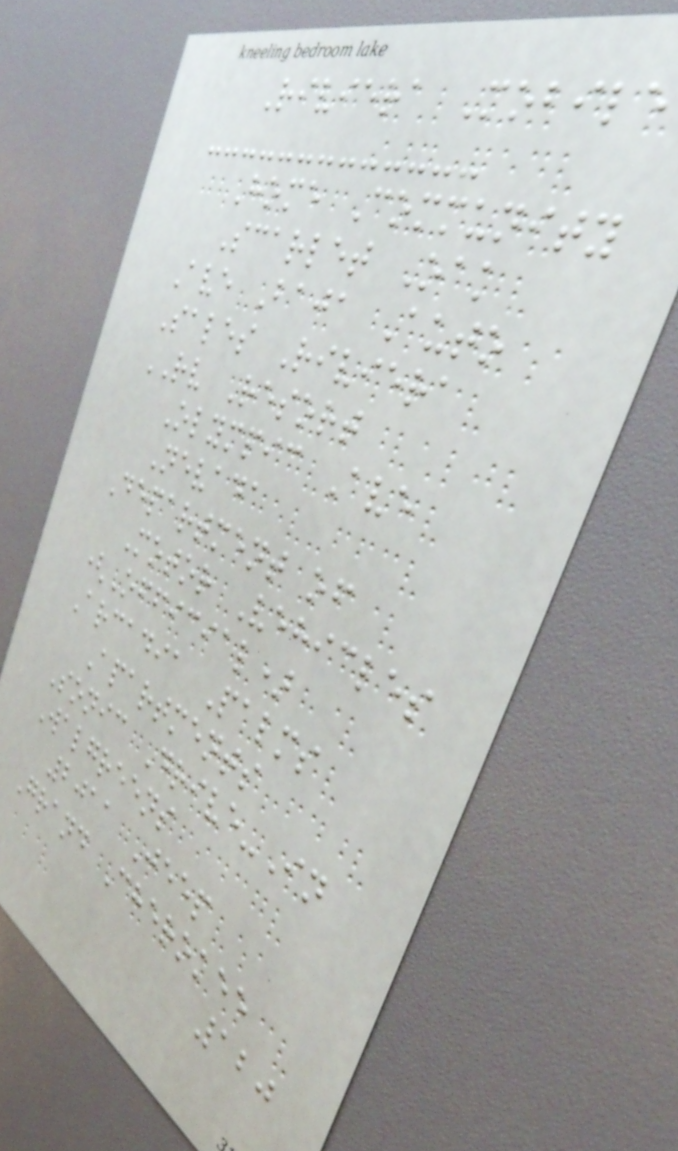Riviera Mobile
Home Community
Scarlet Oak
Ave Baja Auto
Sales Riviera
RV Resort
Olympic Ave
Nevada
Department of
Motor Vehicles
(Official)
Arcadia Palms
Apartments
Sonic Drive-In
Walgreens
2011 Jeep
Grand Cherokee
120
